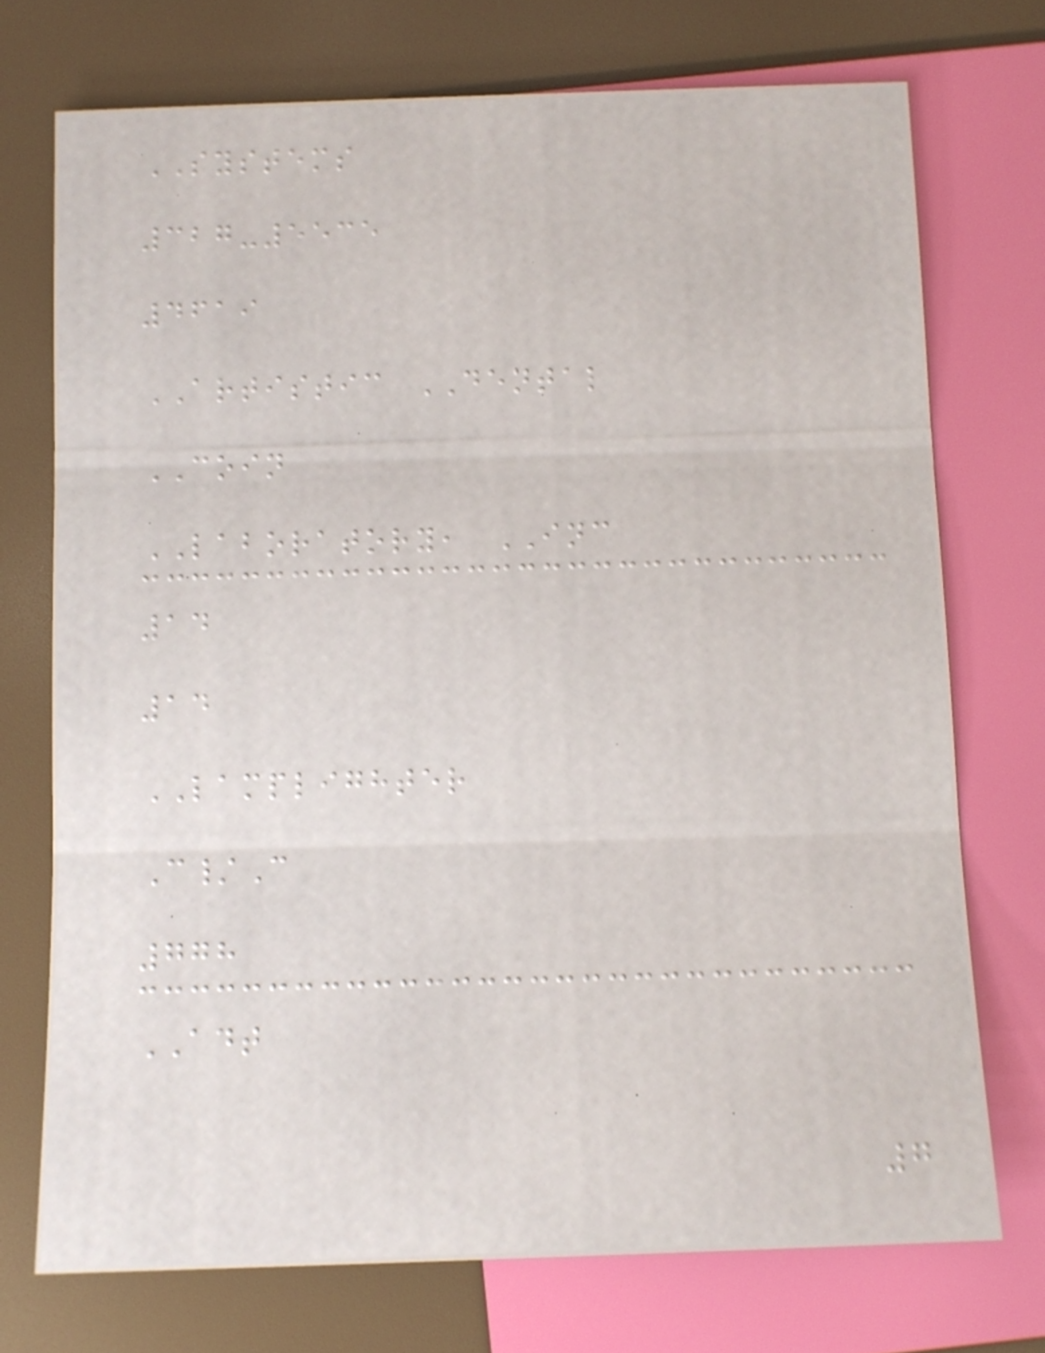SYSTEMS
327-5535
4619
ARTISTIC DENTAL
COIN
LABORATORY, INC
14
14
LAMPLIGHTER
C/C
778
ADT
7
